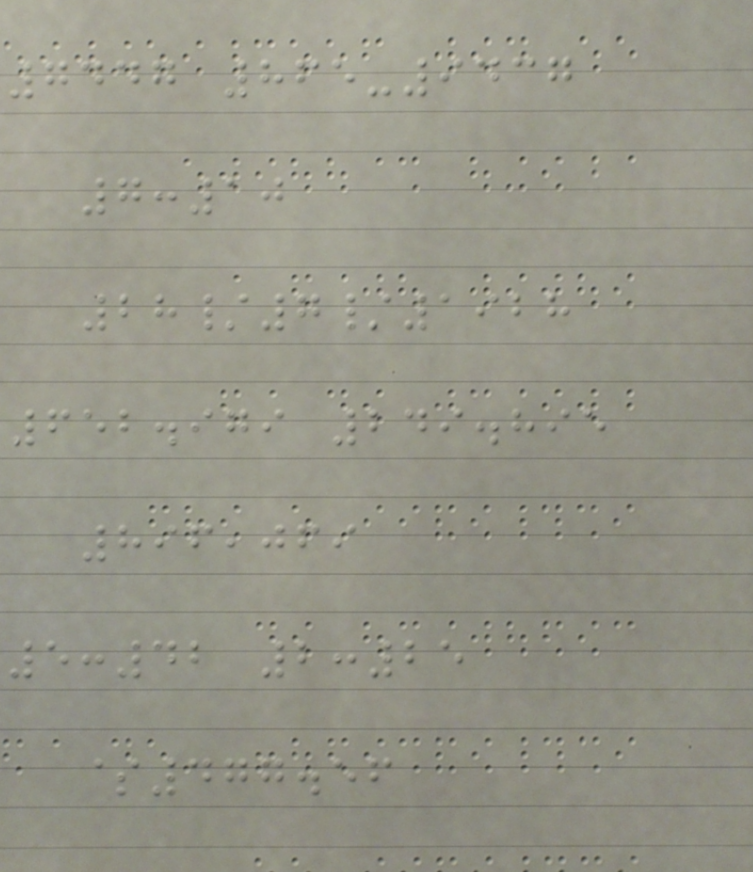7447 865-9437
7:10
28/7/1928
652.979 249.895
896,069
5:42 2:25
$477.56
